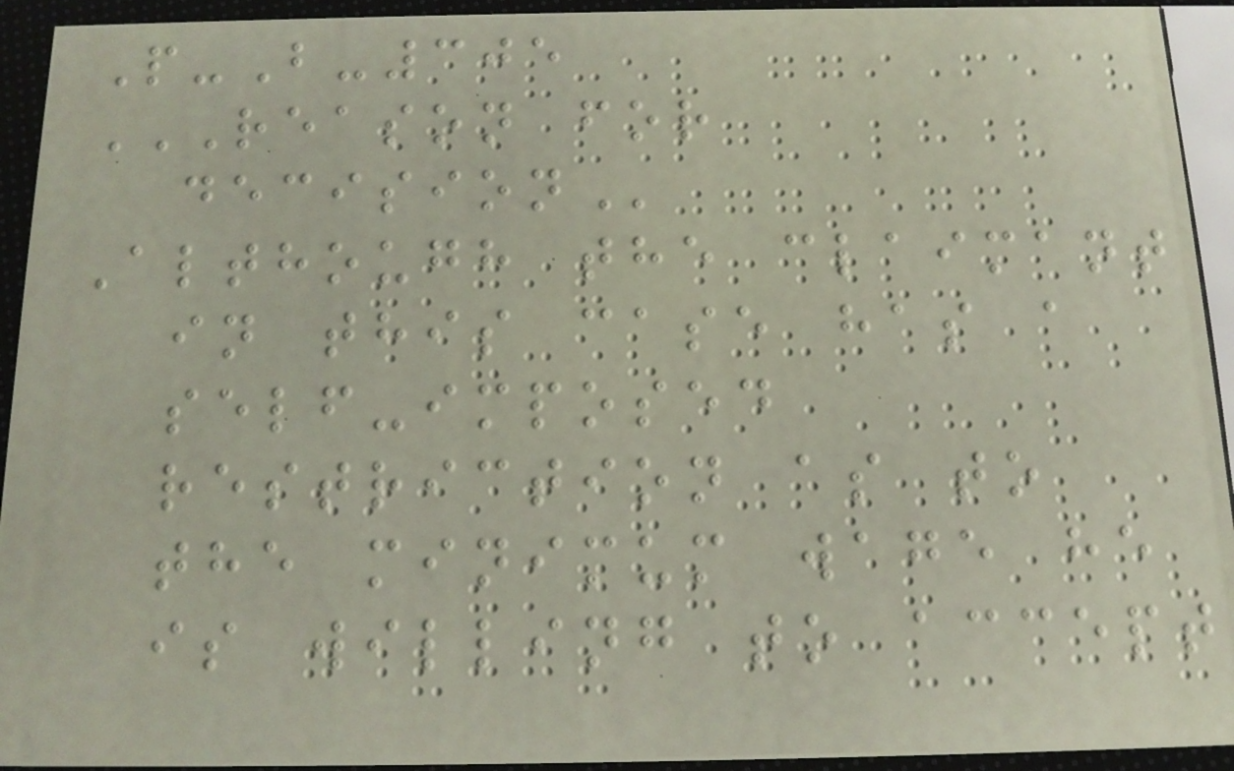P-B-305
REASON FOR
DECISION
Although the claimant
in this case has a
self-imposed
restriction as to
the minimum wage he
is willing to accept
